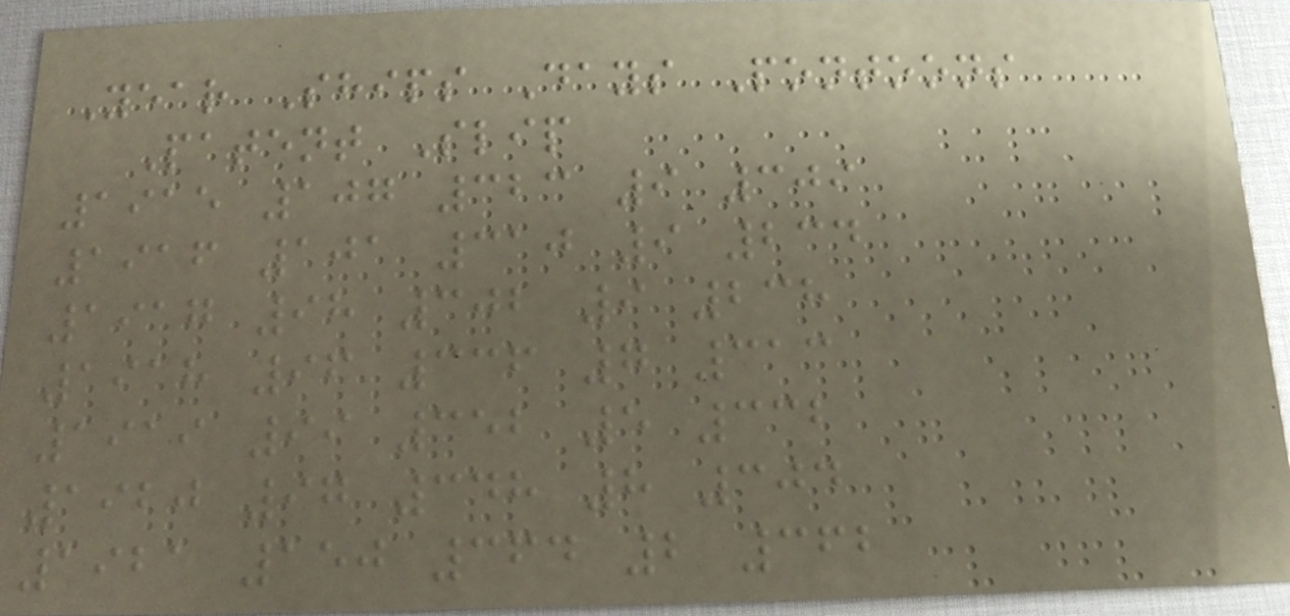Year Ships Days Pontoons
Patent Slip
1915 107 323 9 309
1916 101 310 9 234
1917 98 302 9 238
1918 96 336 7 313
1919 99 352 5 332
1920 97 348 8 304
1921 150 364 2 362
